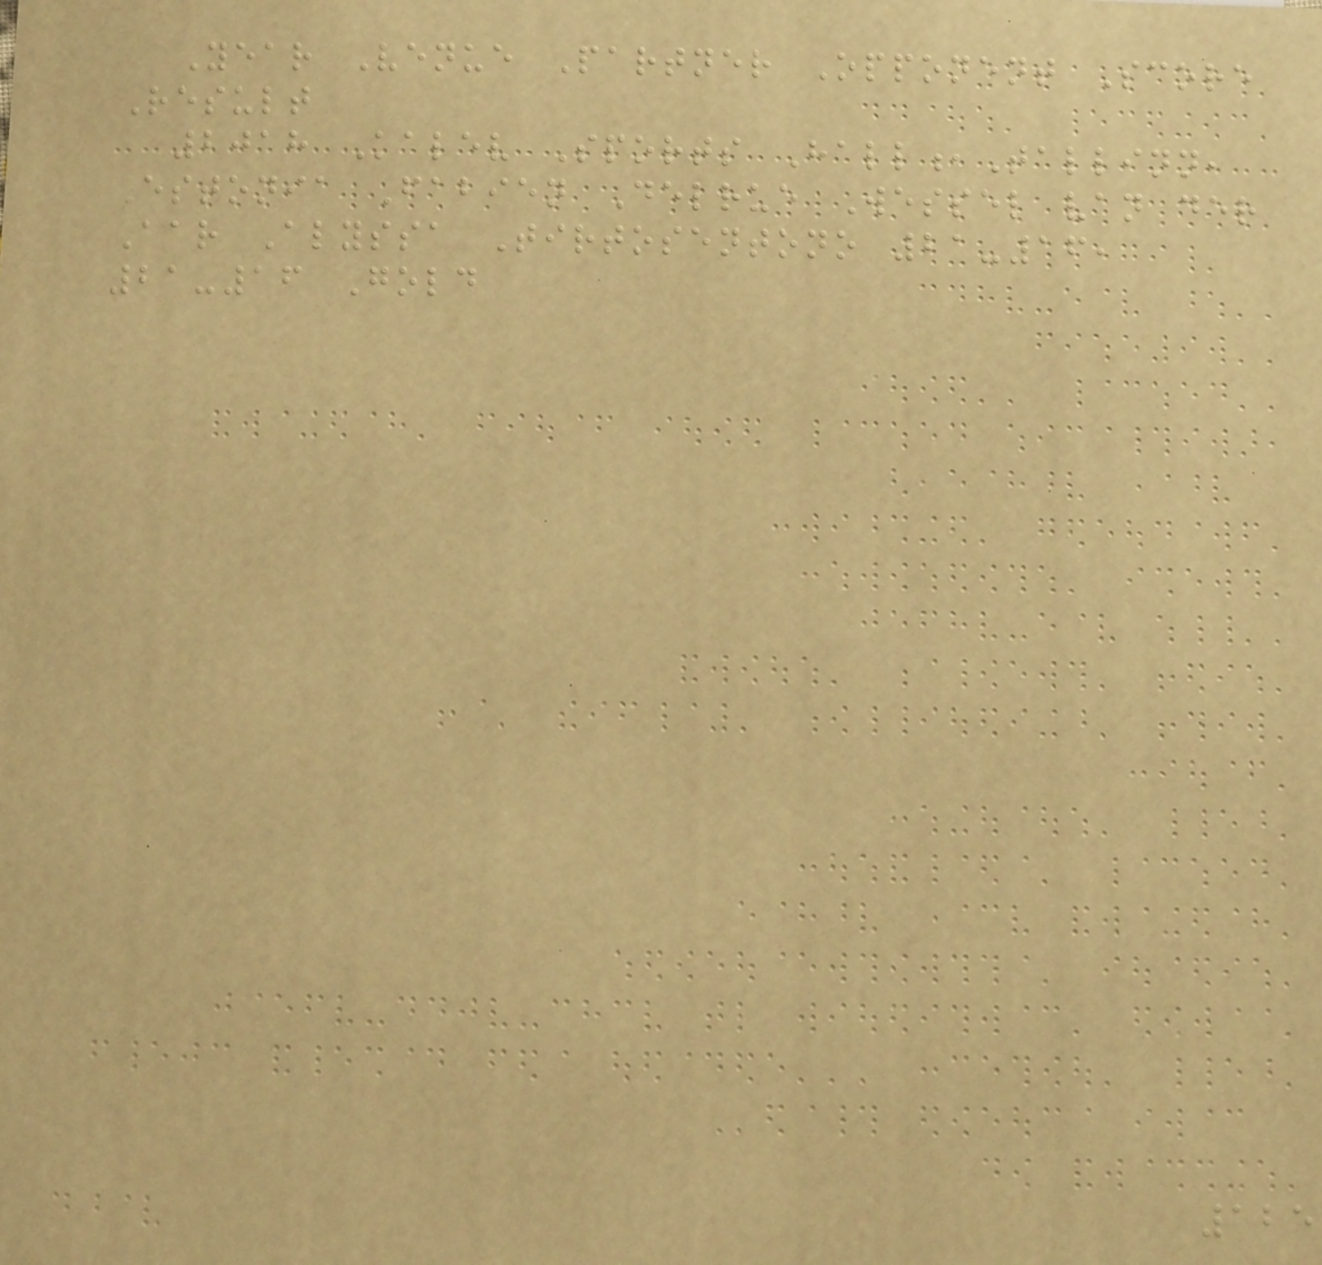Year Venue Partner Opponent Score
Result
2018 Kalev Sports Hall,Tallinn,
Estonia Fabien Delrue Wessel van der
Aar Alyssa Tirtosentono 21-16,
21-16 Gold
125
